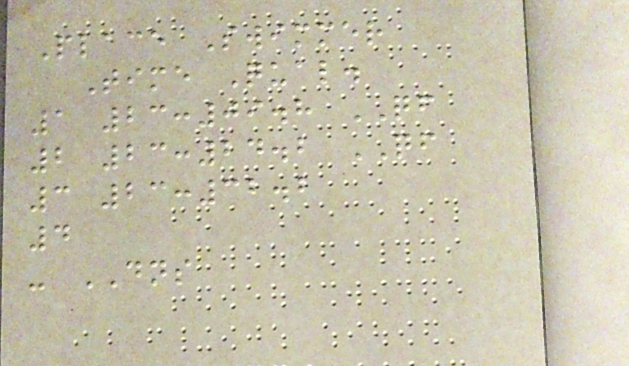Place Swimmer
Time Qual.
1 23:09.8 QF
2 23:24.2 QF
3 23:32.2
4
- DNS
